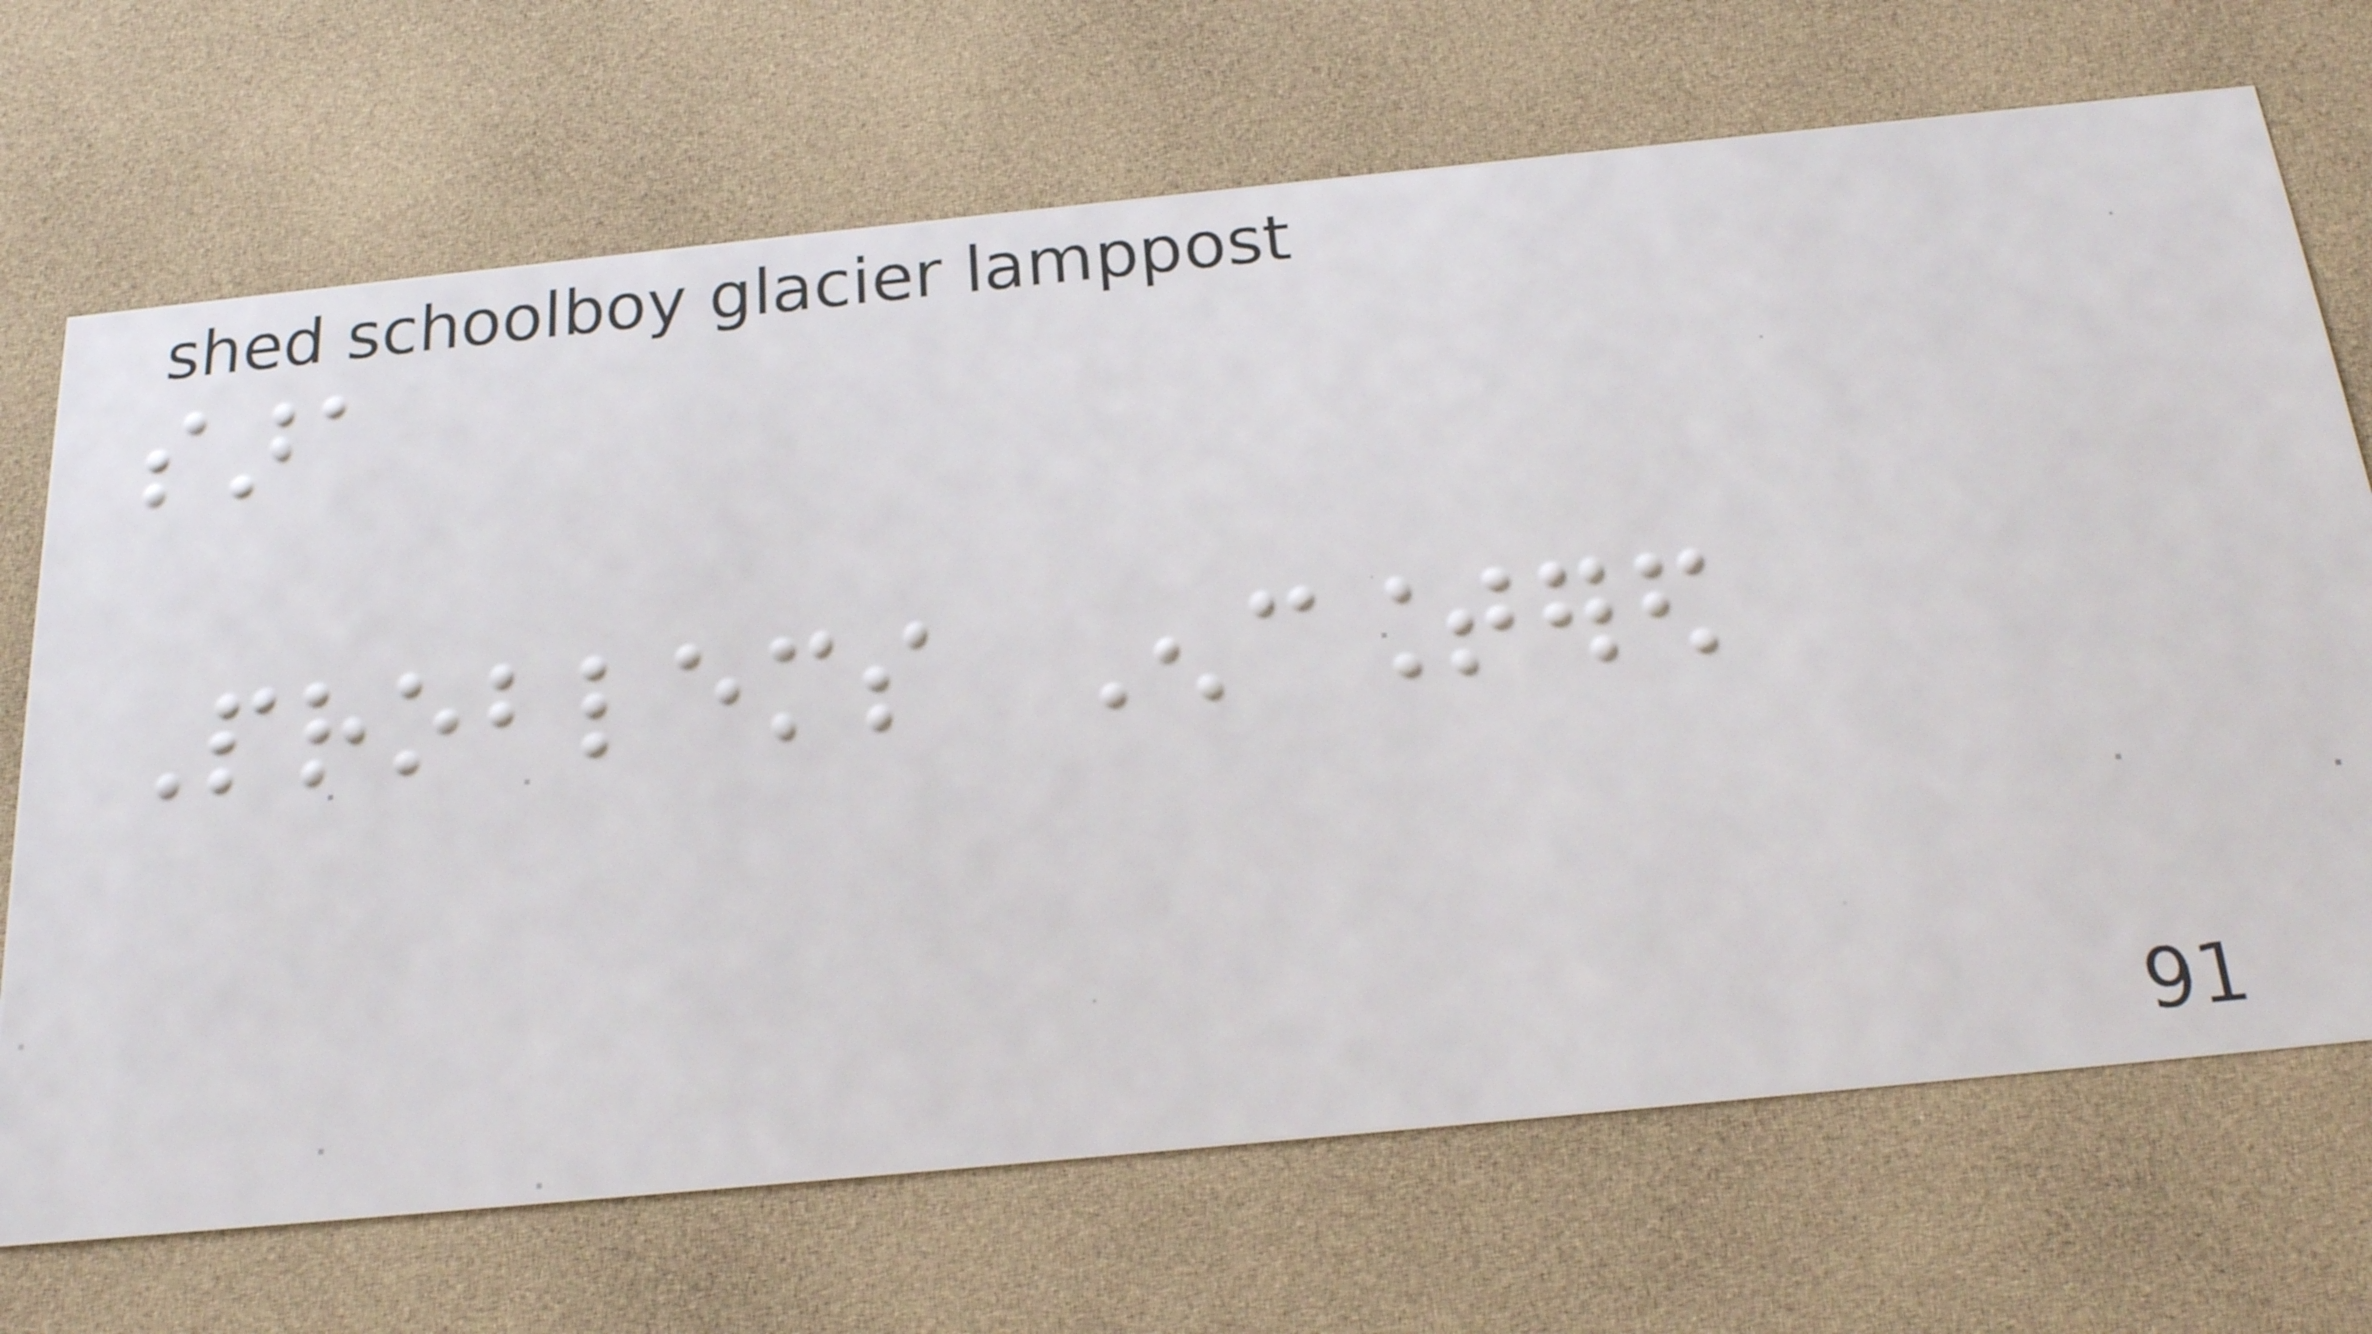sara
Problems Encountered
